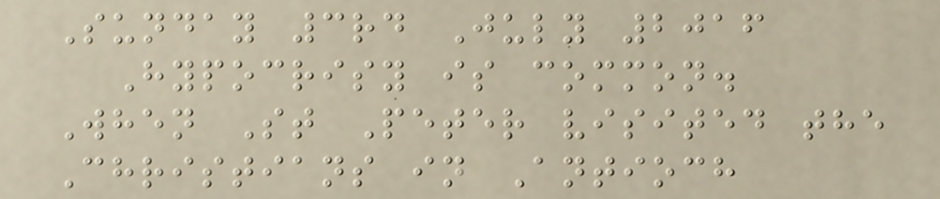Sunday 3rd July 2016
Hypocrisy is common.
When St Peter visited the
Christians in Antioch
